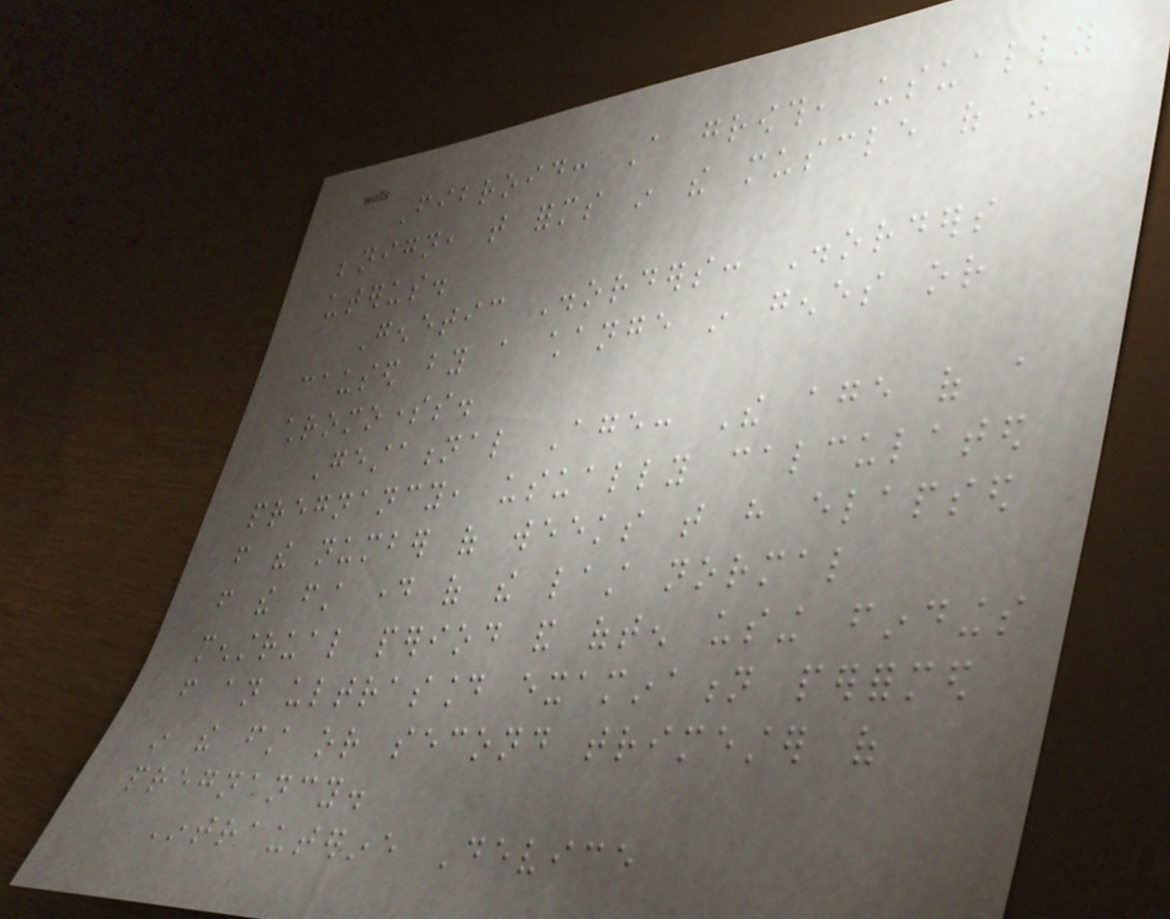Fibroid: A growth, usually
benign, that forms in the muscle of the
uterus.
Genetic Disorders: Disorders
caused by a change in genes or
chromosomes.
Gestational Age: The age of a
pregnancy, usually calculated
from the number of weeks that have elapsed
from the first day of the last normal
menstrual period and often using findings
from an ultrasound examination performed
in the first or second trimester of
pregnancy.
Intrauterine Device
